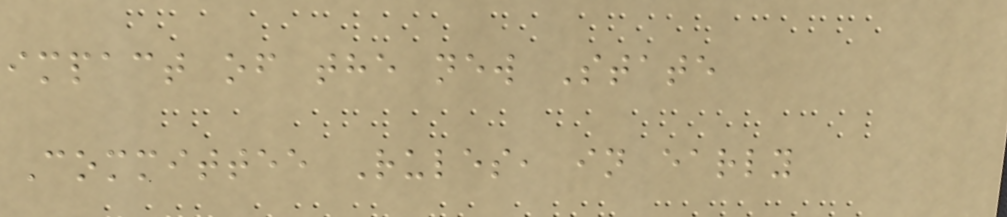impact of the new State
Committee Rules, in early
